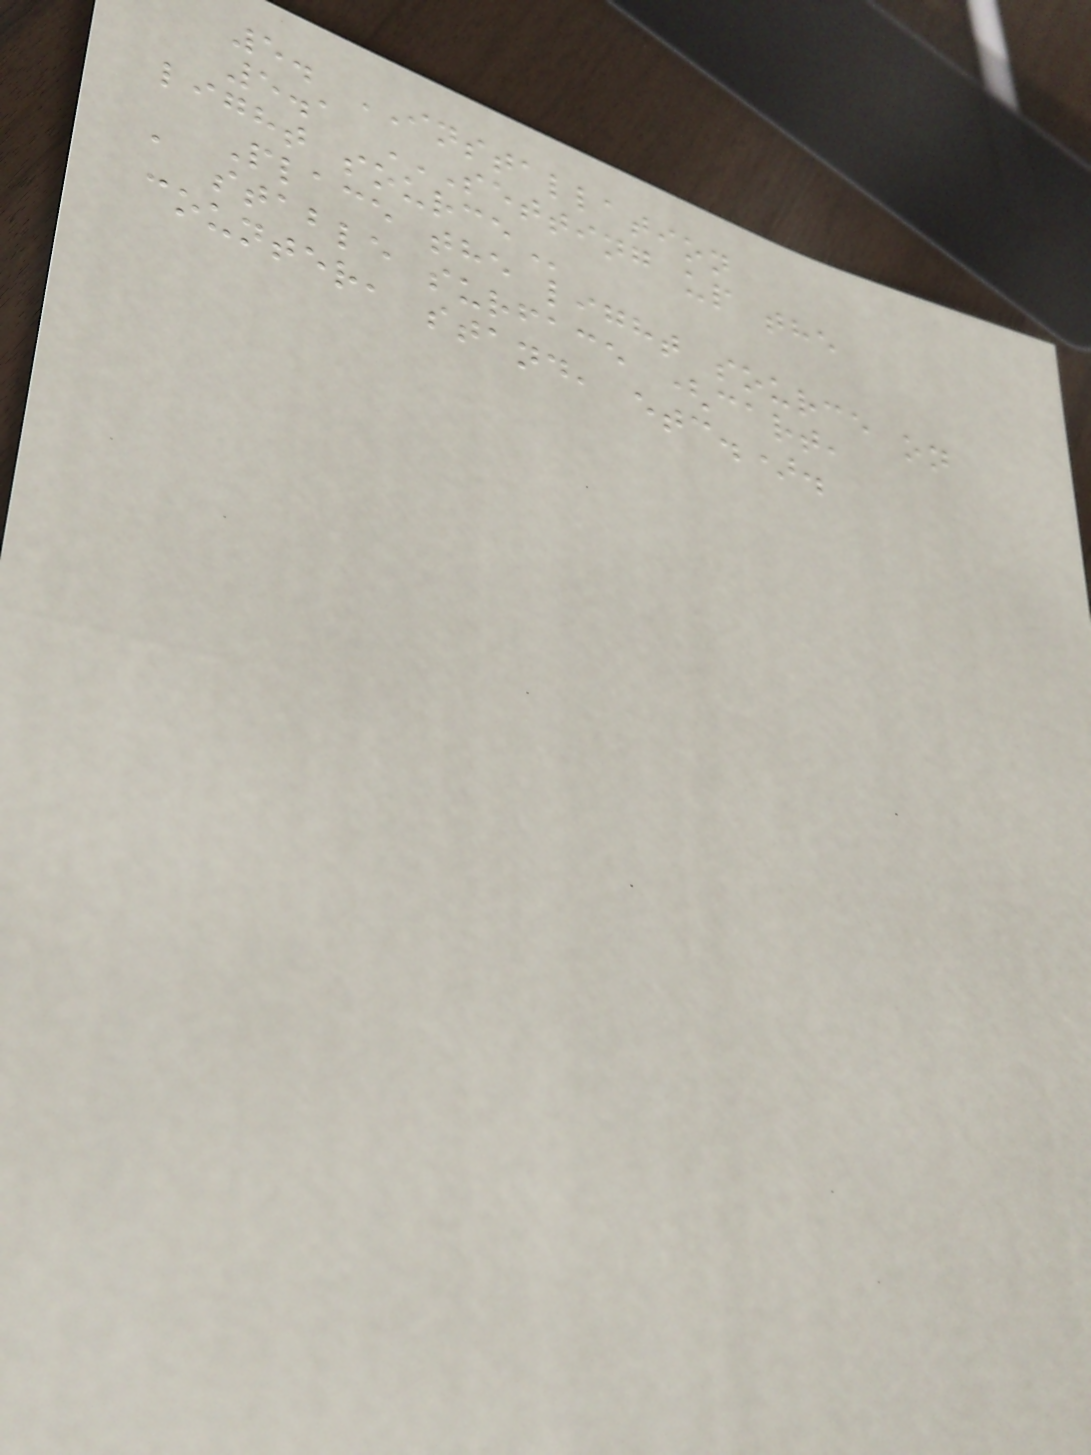5. INSTALLATION
5.1 SETTING UP THE
LIGHT SOURCE
Place the light source on
a stable surface (cart,
counter, stand, etc.).
